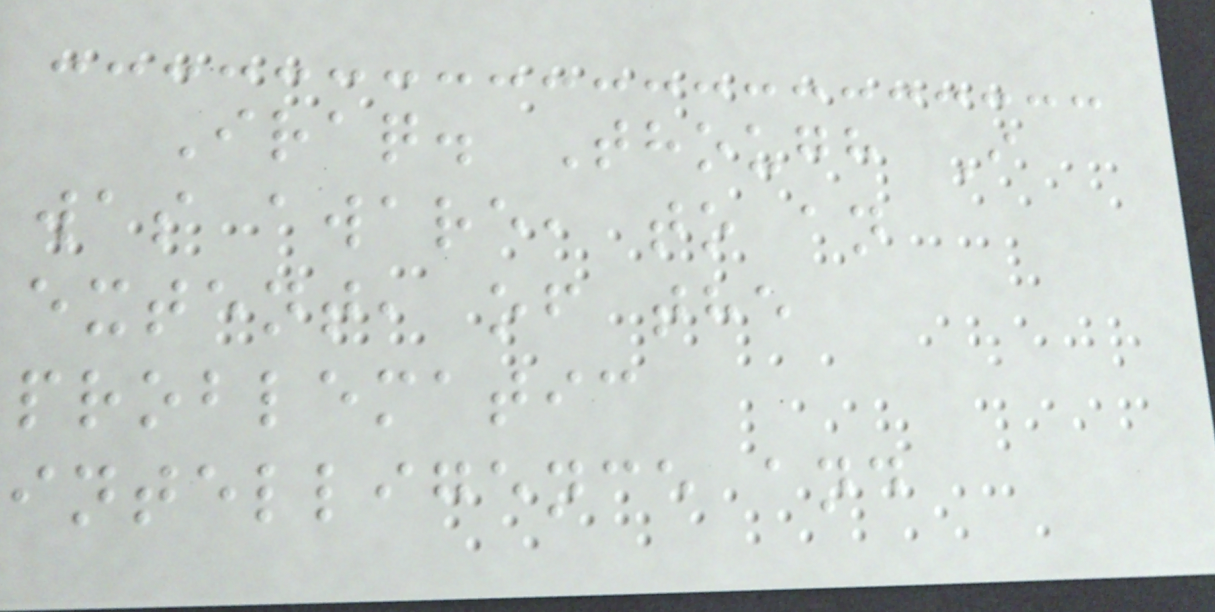Iraq. Though I
was aware, to an
extent, of the
problematic
intelligence and
